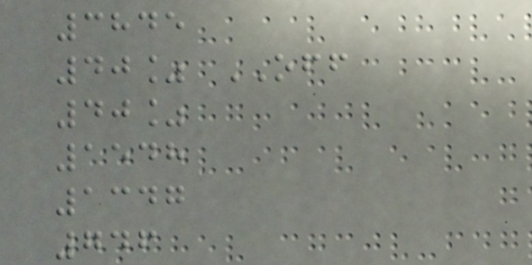3845
40% OFF
40%
1548
1347
746
